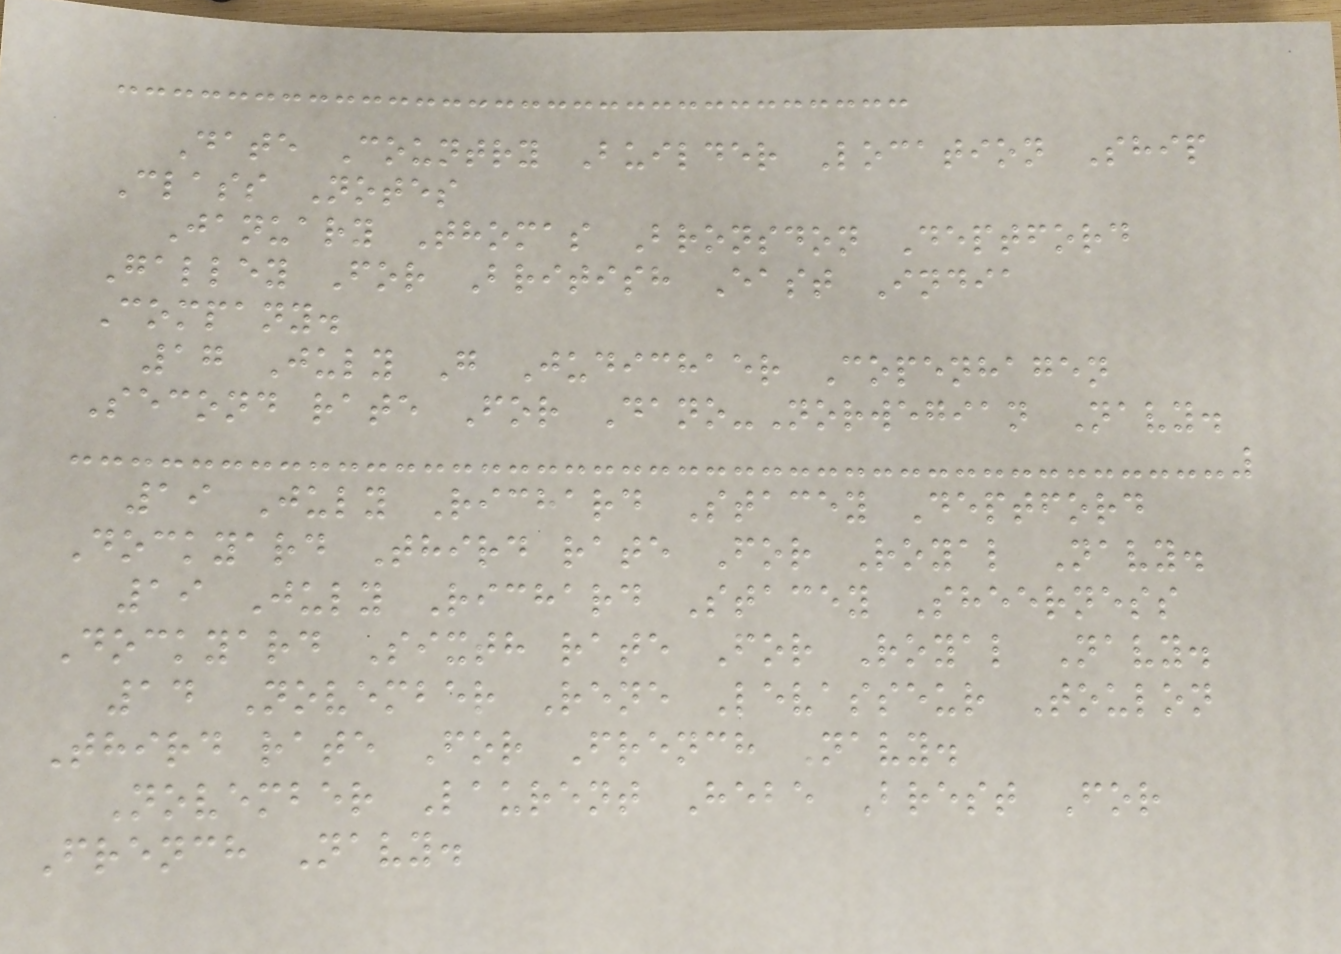Date Country Builder Location Ship
Class Notes
January Thomas Bronsdon Deptford
Galley For British East India
Company.
17 July G Judichaer Copenhagen
Second rate For Dano-Norwegian Navy.
19 July Richard Stacey Deptford
Dockyard Third rate For Royal Navy.
19 July Richard Stacey Sheerness
Dockyard Sixth rate For Royal Navy.
14 November Rene Levasseur Toulon
Third rate For French Navy.
November Laurent Hebe Brest For
French Navy.
